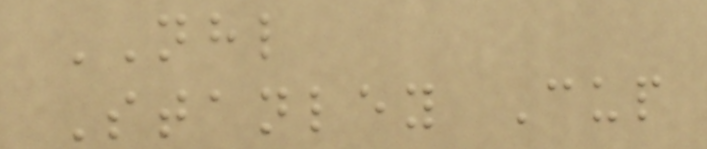NHL
Stanley Cup
